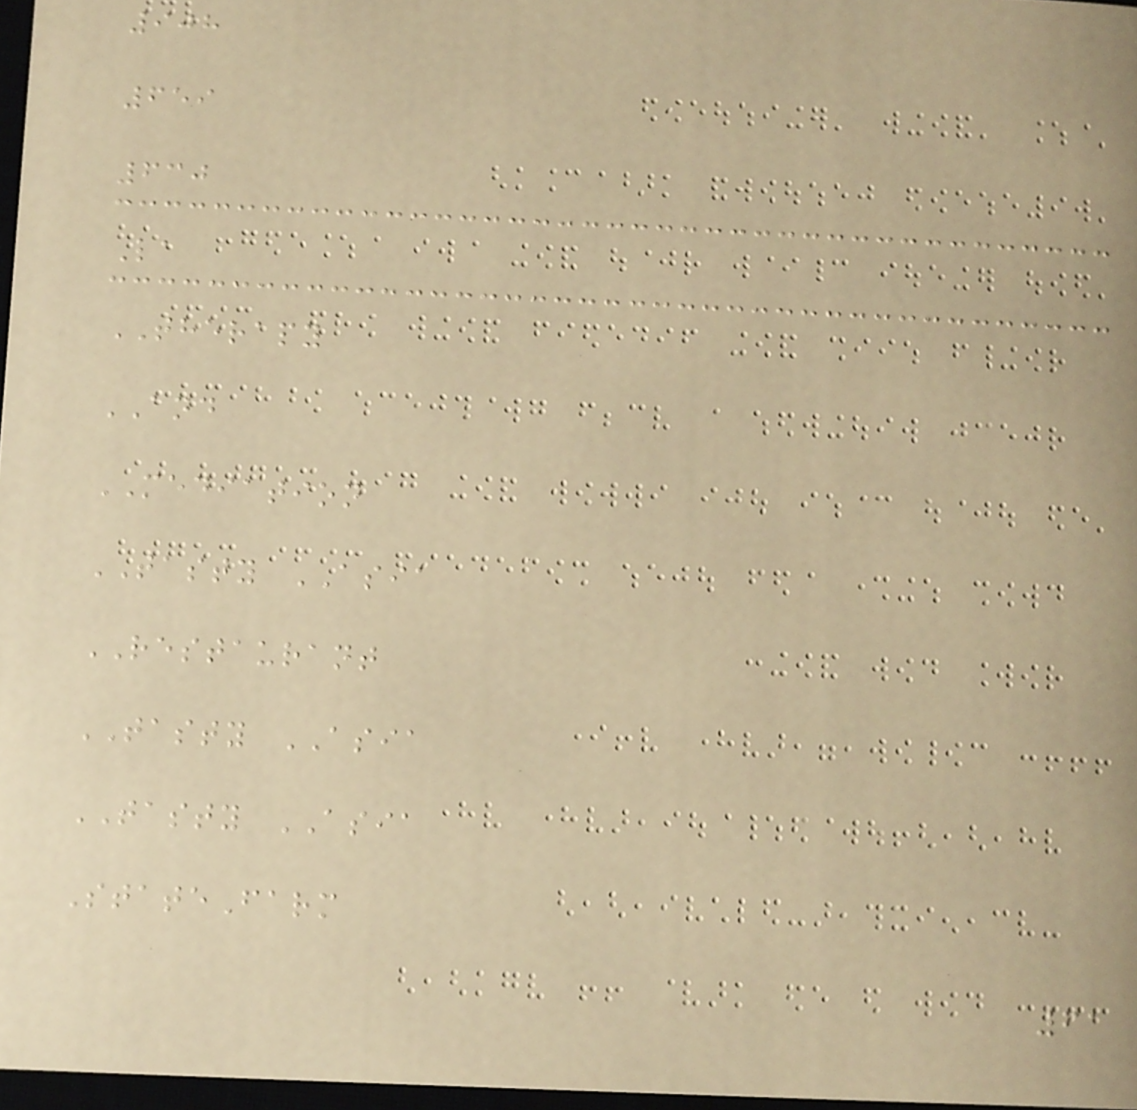908
659
630
La
THERAPY
AND
MEDIATION
TASTY ASIA
RESTAURANT
TASTY ASIA
TASTY ASIA
StateFarm
61
